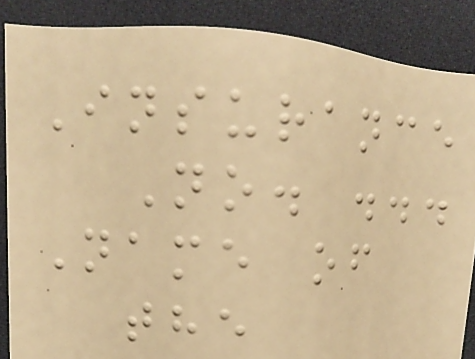Insurance
No. ...
Name of
the
